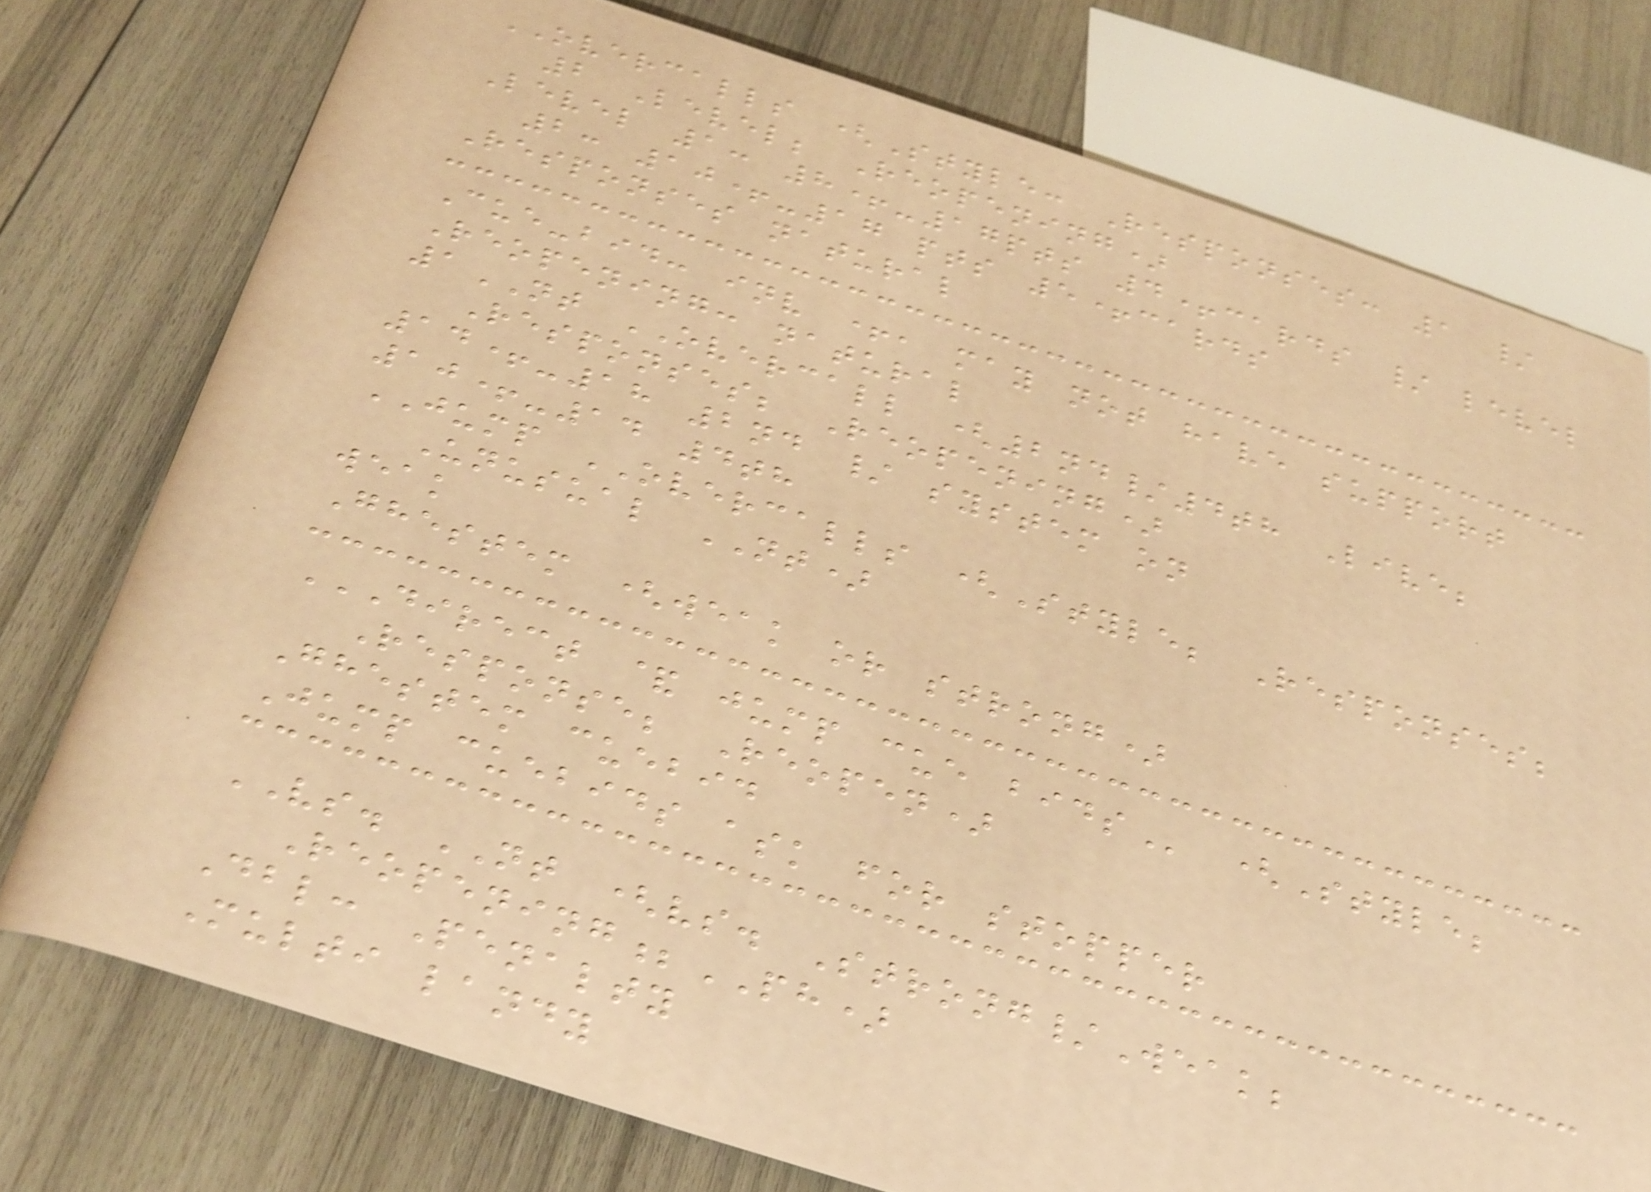OVERCALLS (Style: Responses: 1 /
2 Level; Reopening)
Level 1: 8+-17pts 4+cards / level
2: 10+-17 pts 5+cards
Responses natural
Cue-bid: inv +, may not have support
Reopening: natural
1NT OVERCALL (2nd/4th Live;
Responses; Reopening)
14+-18 2nd / system on
10+-14 4th
JUMP OVERCALLS (Style; Responses;
Unusual NT)
weak
Ghestem (weak or strong)
DIRECT & JUMP CUE BIDS (Style;
Response; Reopen)
Ghestem cuebid
Jump cuebids ask for stopper
VS. NT (vs. Strong/Weak;
Reopening;PH)
Dbl: Penalty
Multi landy
